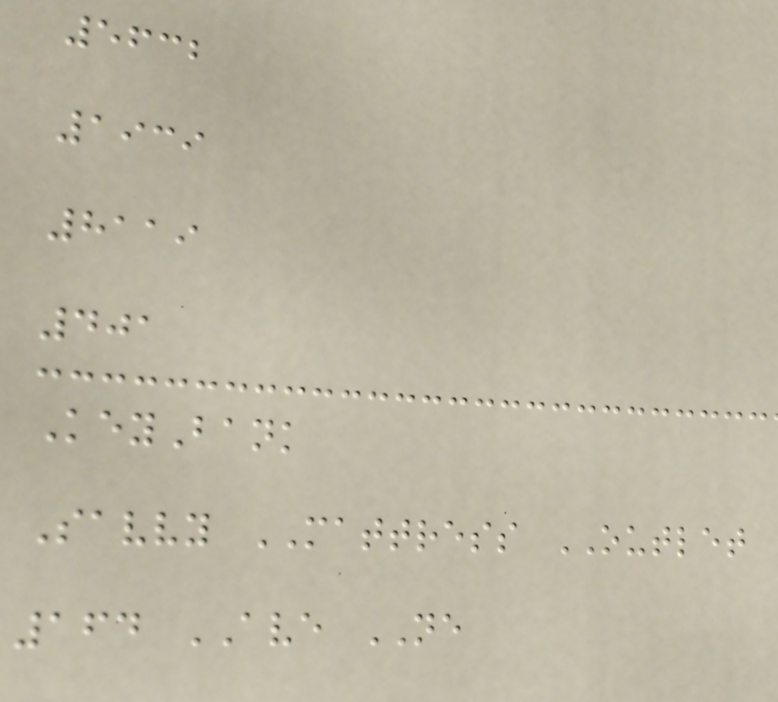5632
1939
8119
401
KeyBank
Savvy MATTRESS OUTLET
164 AVE NE
